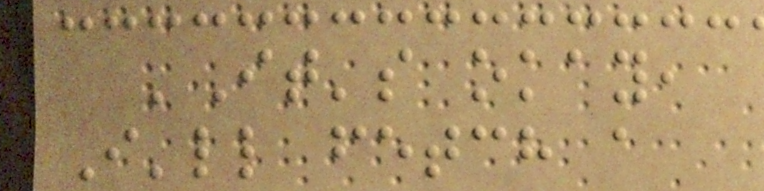'It's okay,
I'll fetch a
